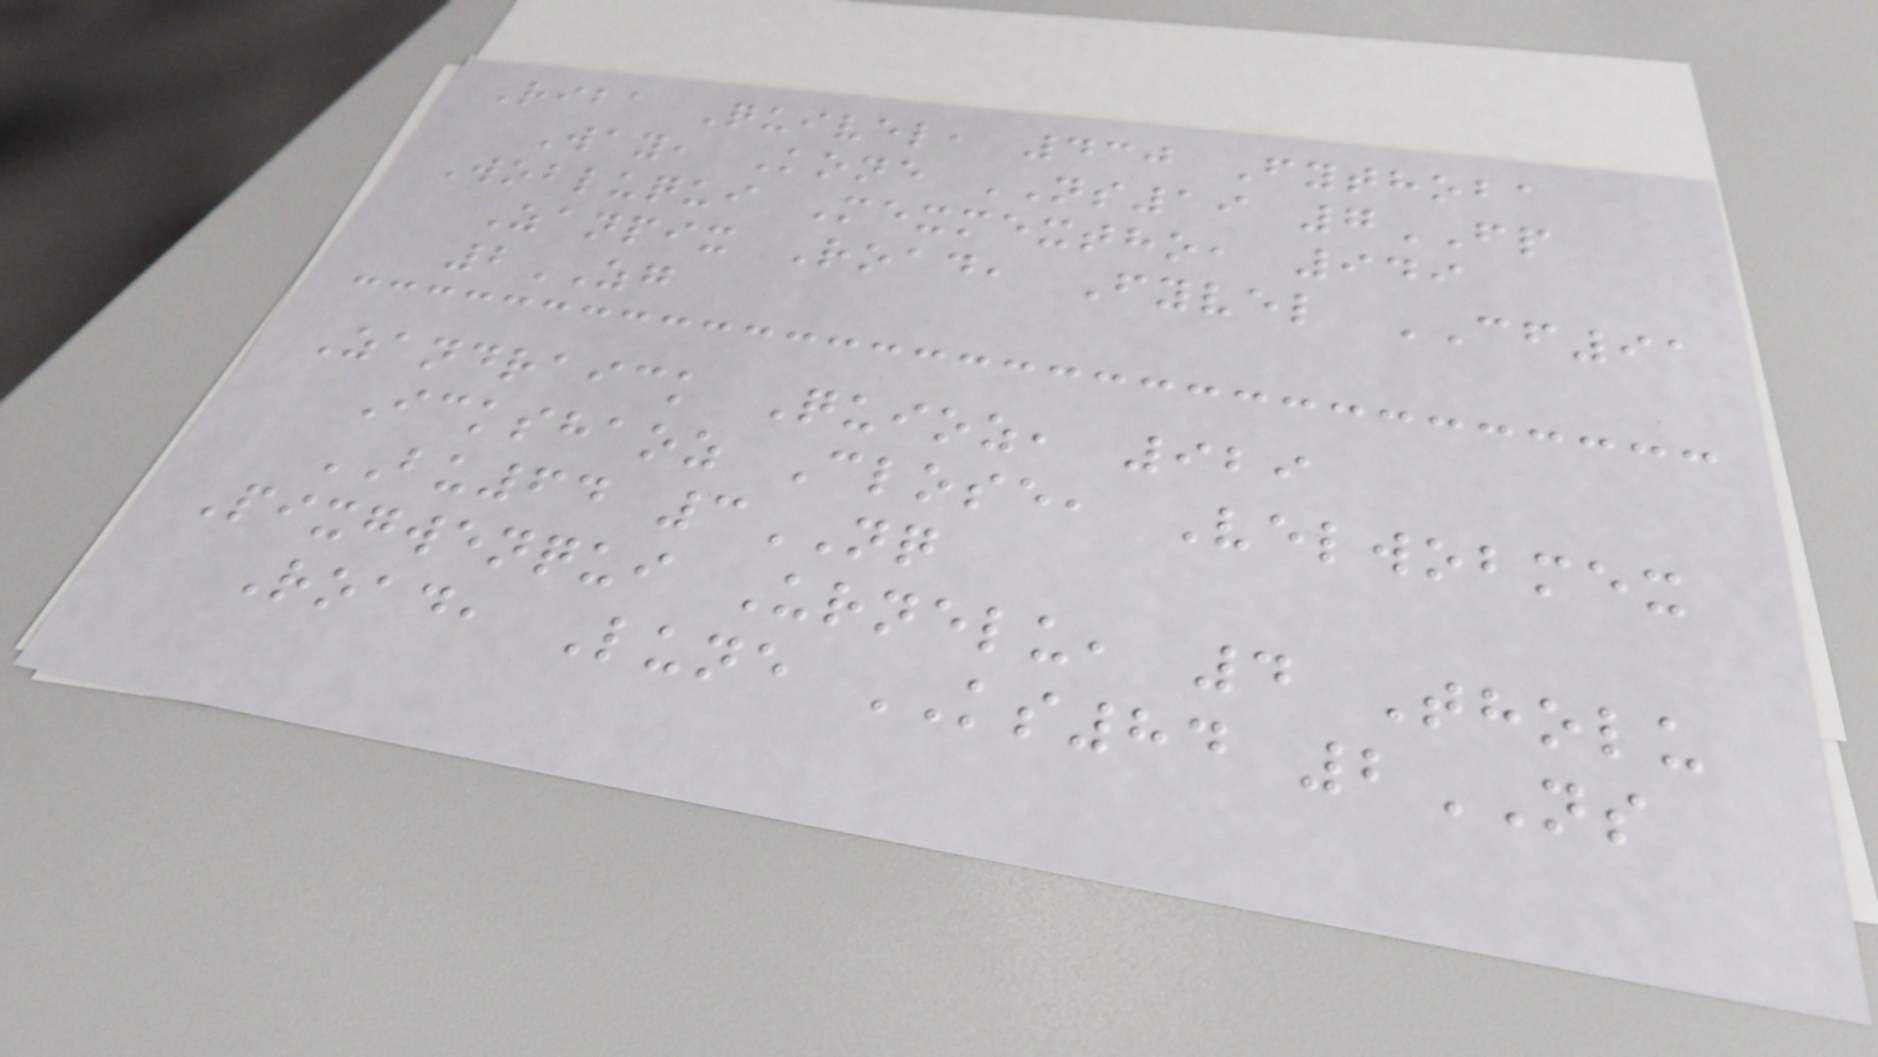Riba Quivel, 430 Fythoba
Way, Kone NS19 7FP
Wobluqui Mexmextho, 949
Zanpix Road, Fyvel CF91
2ZG
Zandraick Quioz, 929
Ickshaoz Close, Velwobmex
BU64 3NQ
Pixgwenqui Urnelu, 4 Tholu
Road, Lune KS84 2NS
